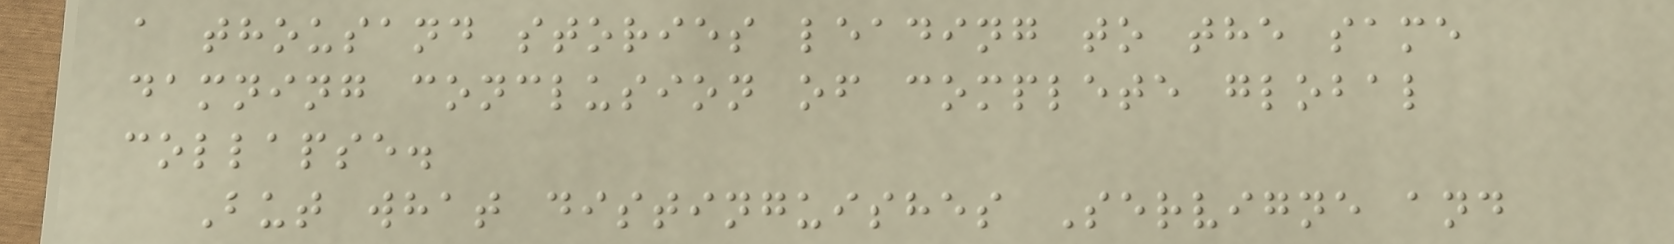a thousand stories leading to the same
damning conclusion of complete global
collapse.
But what distinguishes Servigne and
